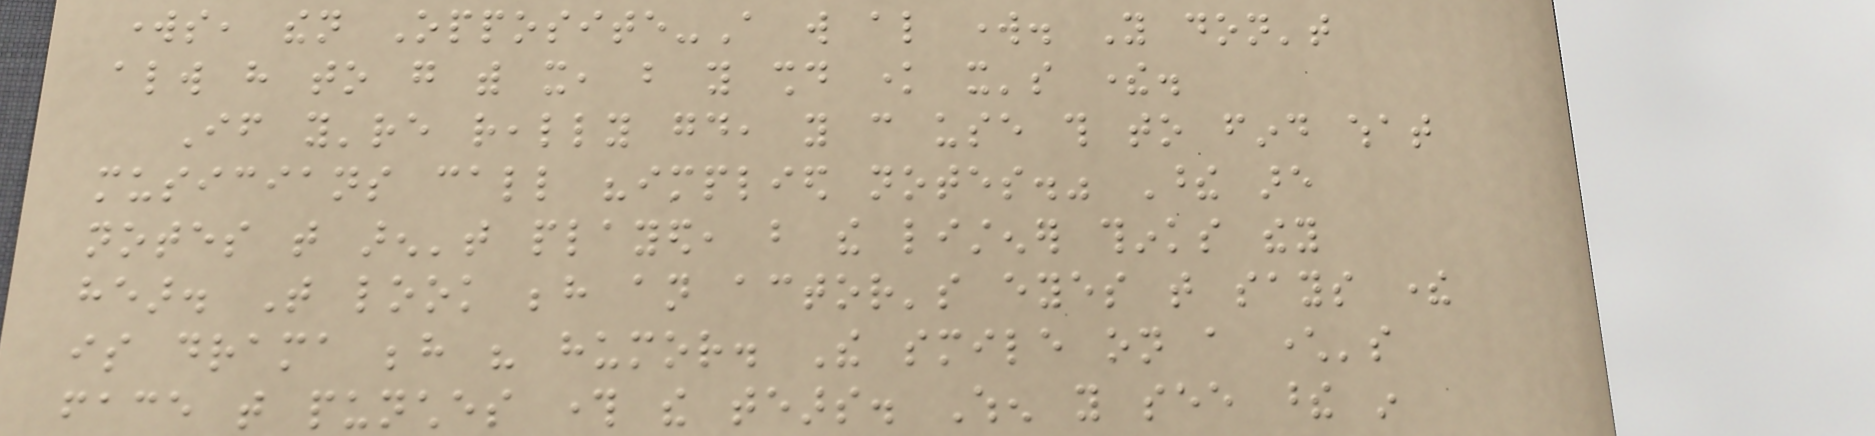works, then Opposite-A will also work. You don't
always have to go with it, but you should know it's there.
If you're really good, you can use this to find what
musicians call "implied notes." These are
notes that aren't played, but the listener thinks they
hear. That look behind an actor's eyes that says there
is drama behind his humor. The smile on a character's
face that punches through the tears. When you see these in
